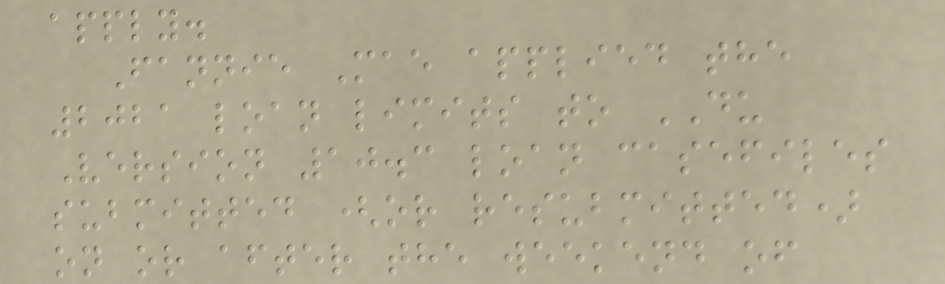apply.
Fannie Mae applied the
2021 loan limits to DU
Version 10.3 loan casefiles
submitted (or resubmitted)
on or after the weekend of
